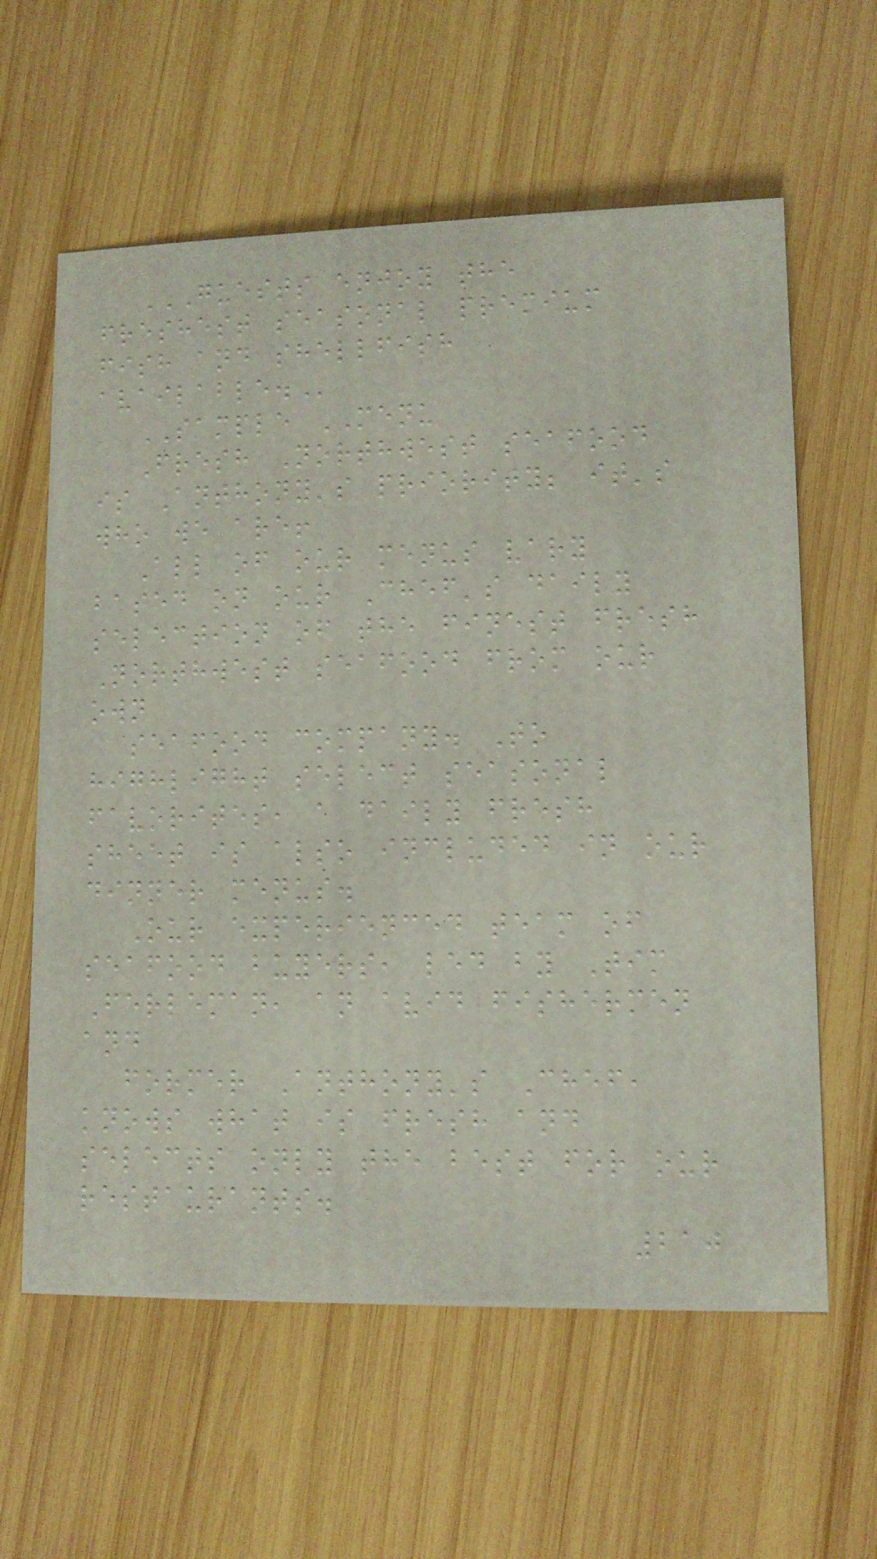GUESTS ENJOY THE
FRESHEST SEASONAL PREMIUM
FISH AND SHELLFISH
AVAILABLE.
SAMPLE MENU
Fresh Northwest seafood
is Anthony's priority; it's
who we are!
All of our menus vary
based on our Chef's daily
selection of the finest fresh
Northwest seafood from our
own
seafood company. To
highlight select seasonal
favorites, a daily fresh
sheet is also included in our
dinner menus.
Our experienced team of
seafood buyers, led by Tim
Ferleman, an avid fishermen
and
former Anthony's Chef,
knows what is fresh and
selects only the best for our
restaurants.
210
